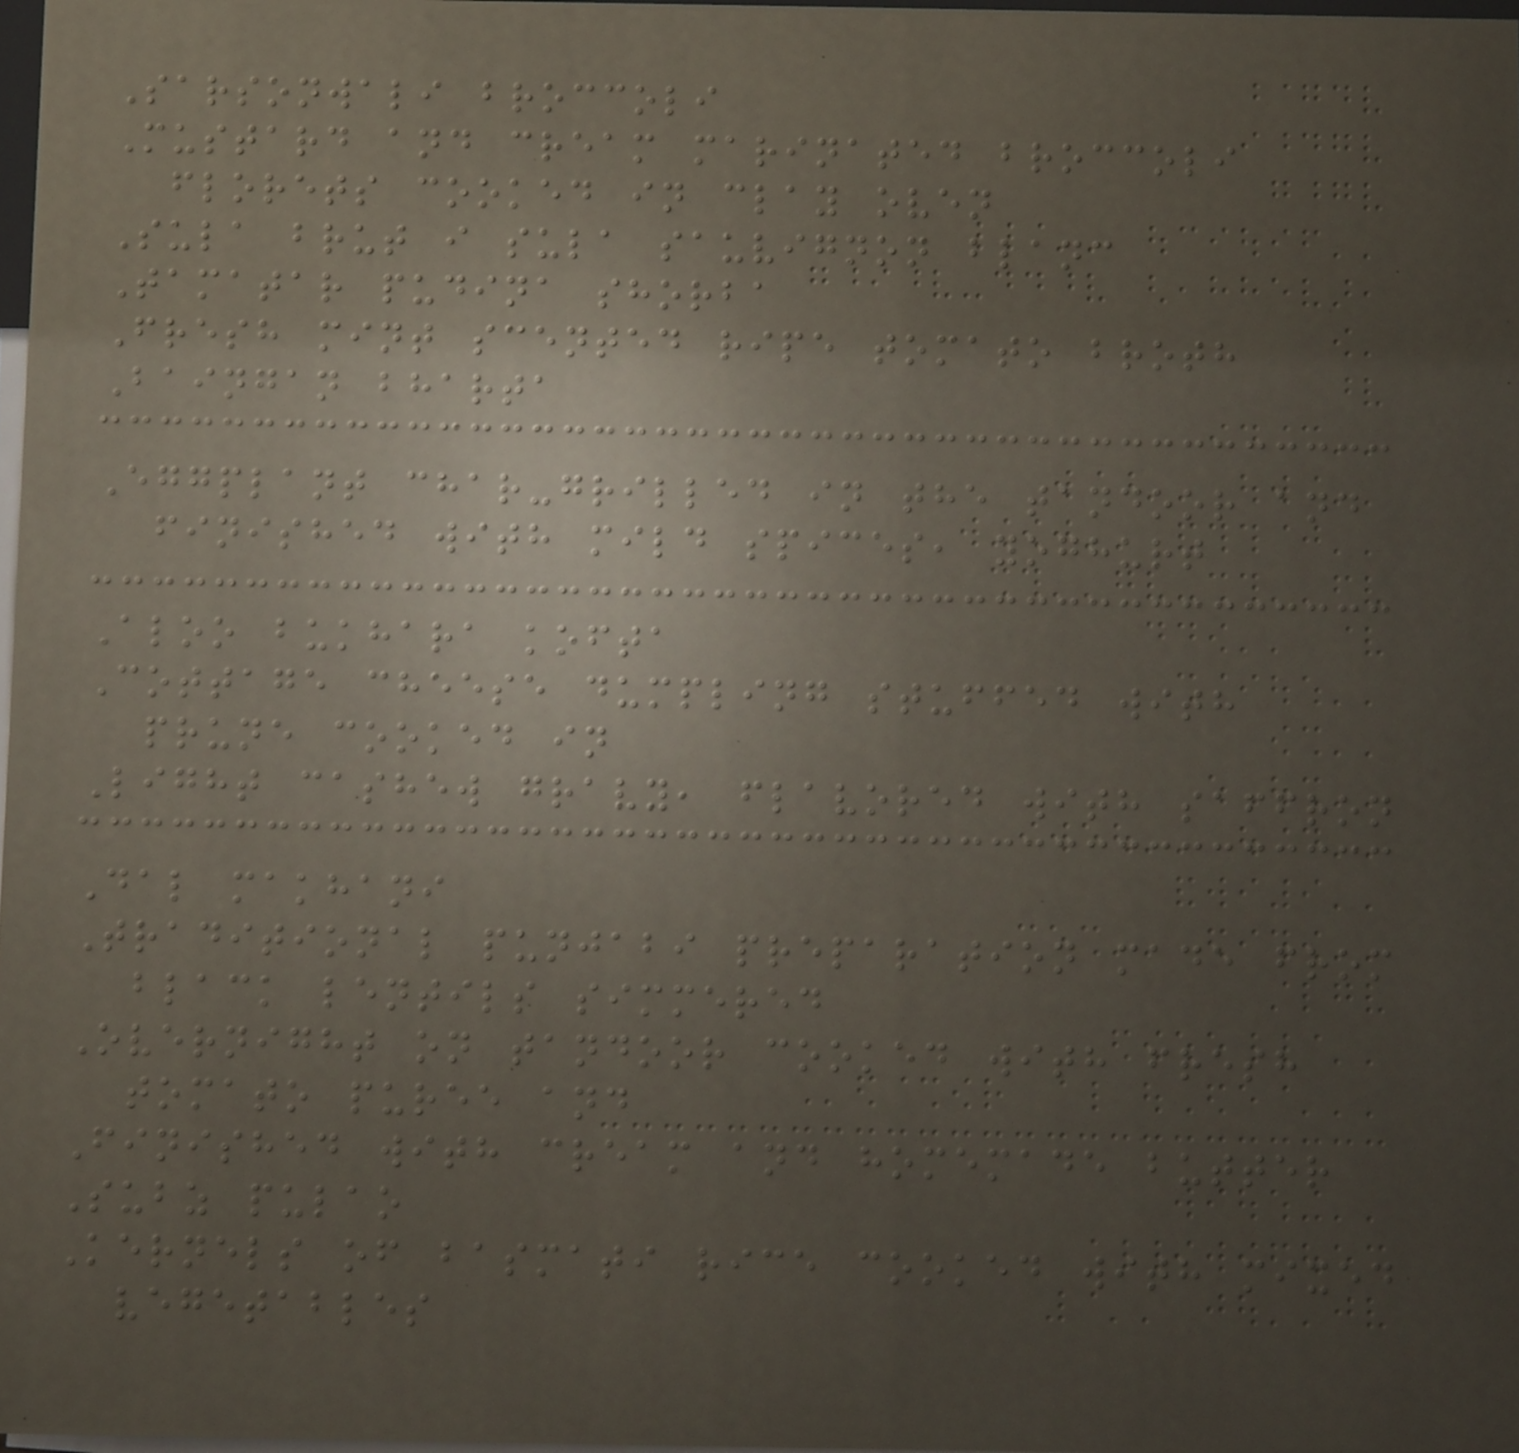Sarsonwali broccoli
Mustard and cream marinated broccoli
florets cooked in clay oven
Sula brut i sula sauvignon blanc
Tamatar pudina shorba
Fresh mint scented ripe tomato broth
Baingan bharta
Eggplant char-grilled in the tandoor and
finished with mild spices, yoghurt
Aloo bukhara kofta
Cottage cheese dumpling stuffed with
prune cooked in
Light cashew gravy, flavored with saffron
Dal makhani
Traditional punjabi preparation made from
black lentils simmered
Overnight on tandoor cooked with fresh
tomato puree and
Finished with cream and homemade butter
Subz pulao
Kernels of basmati rice cooked with mixed
vegetables
